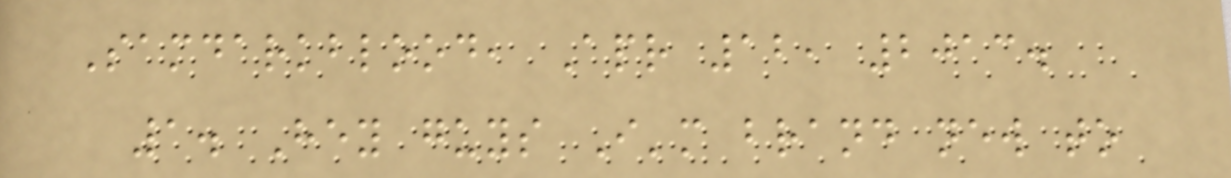Samdarkblood, Apr 12, 2013.
1. Hey guys I'm brand new to
